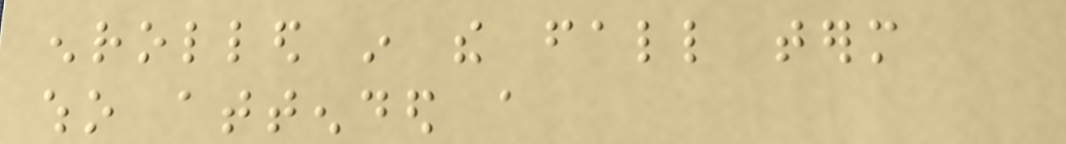enrolled in the fall term
who attended a
